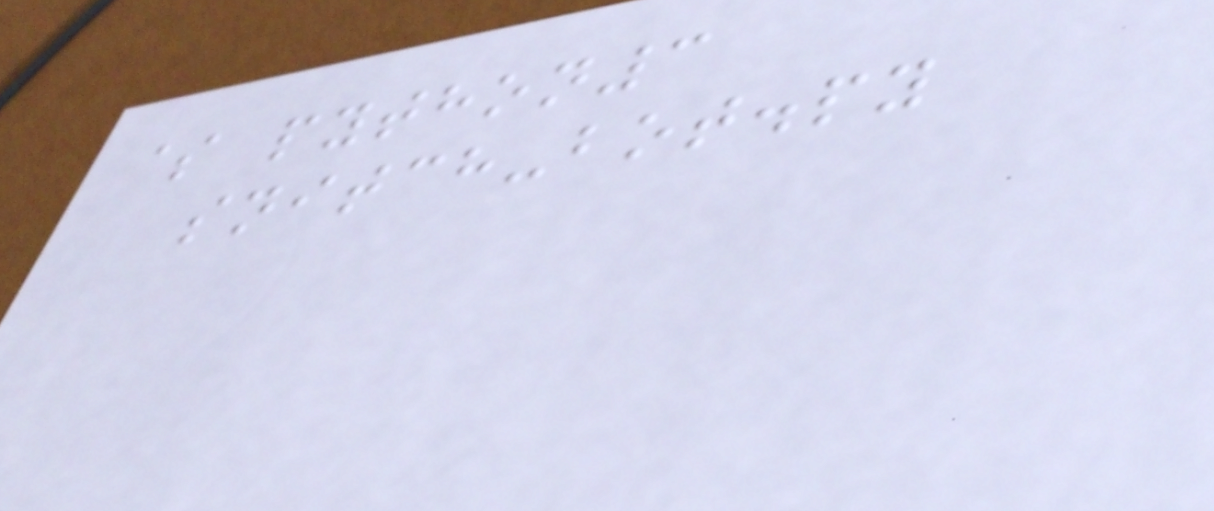$ python3
snitch-bot.py
